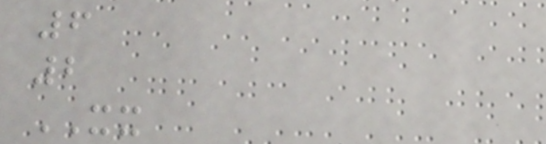6
2
XX
